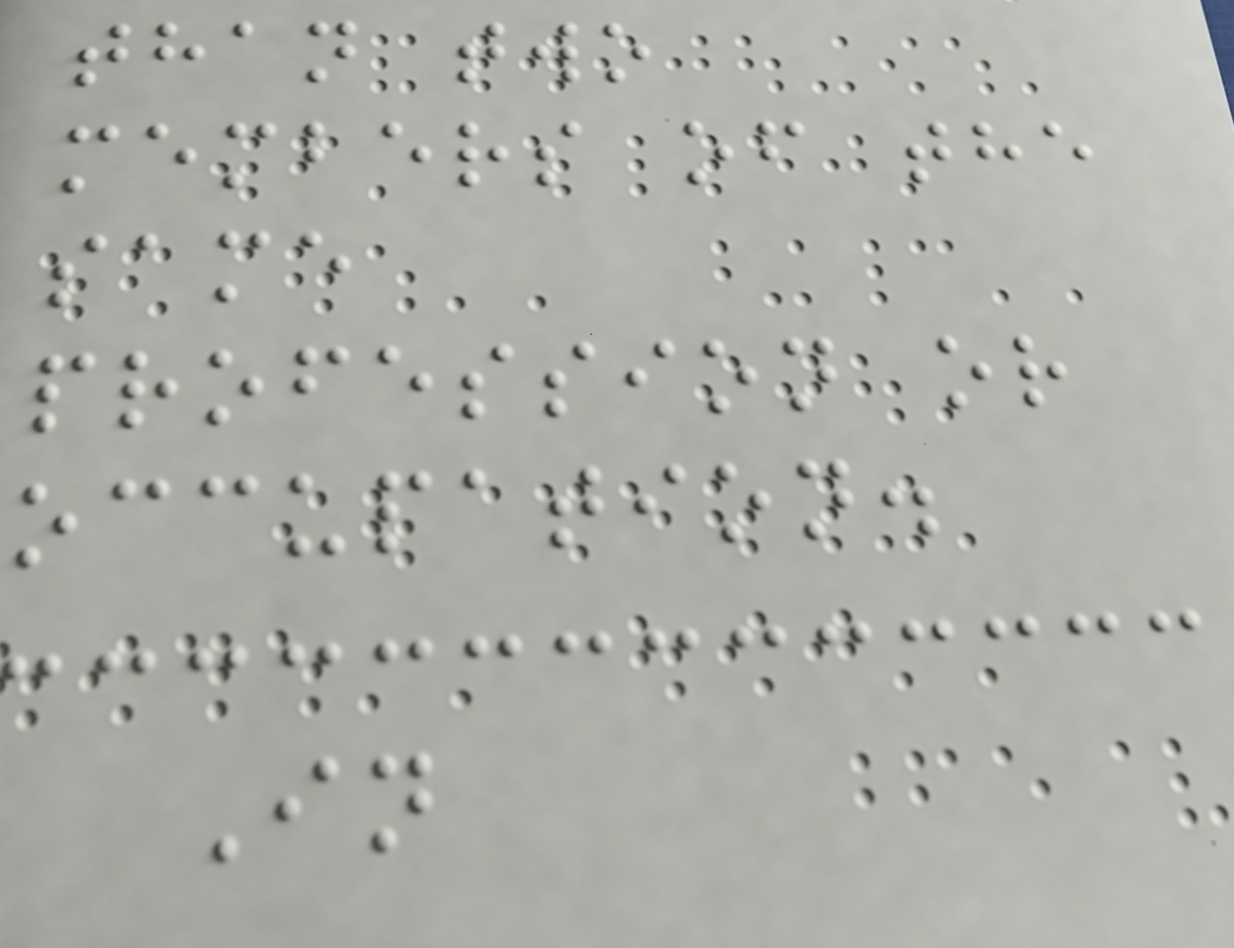than two
members of the
same
profession or
occupation.
In
